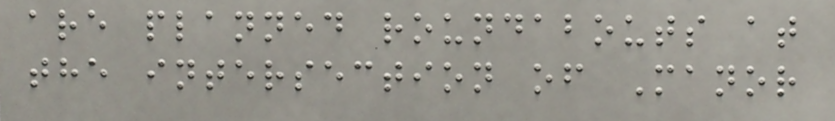are planned roundabouts at
the intersection of Manor
